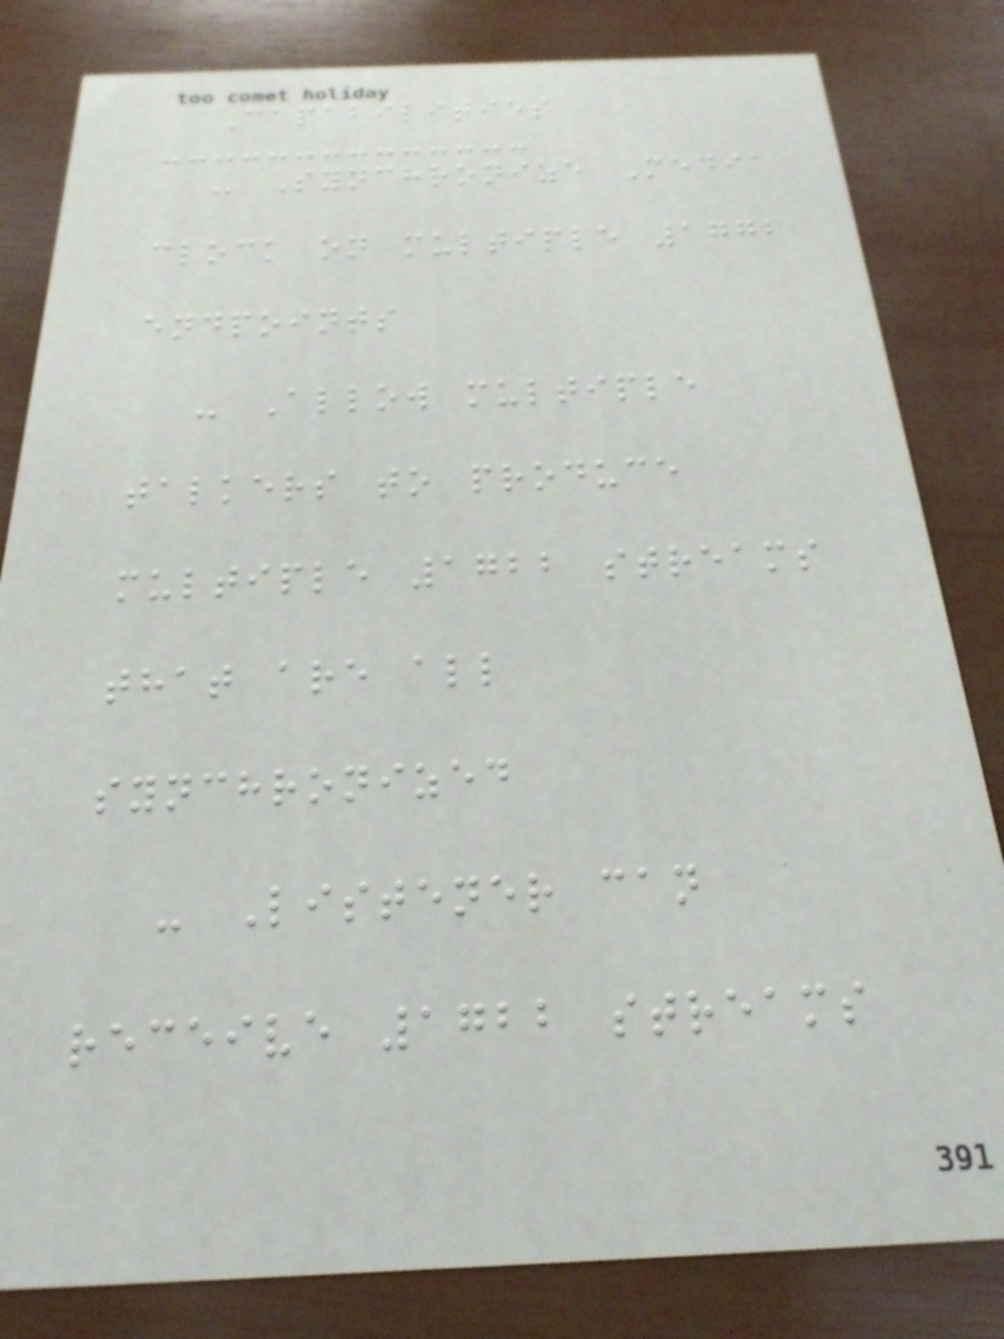Capabilities
- Synchronize Media
clock on multiple 1772
endpoints
- Allow multiple
talkers to produce
multiple 1722 streams
that are all
synchronized
- Listener can
receive 1722 streams
